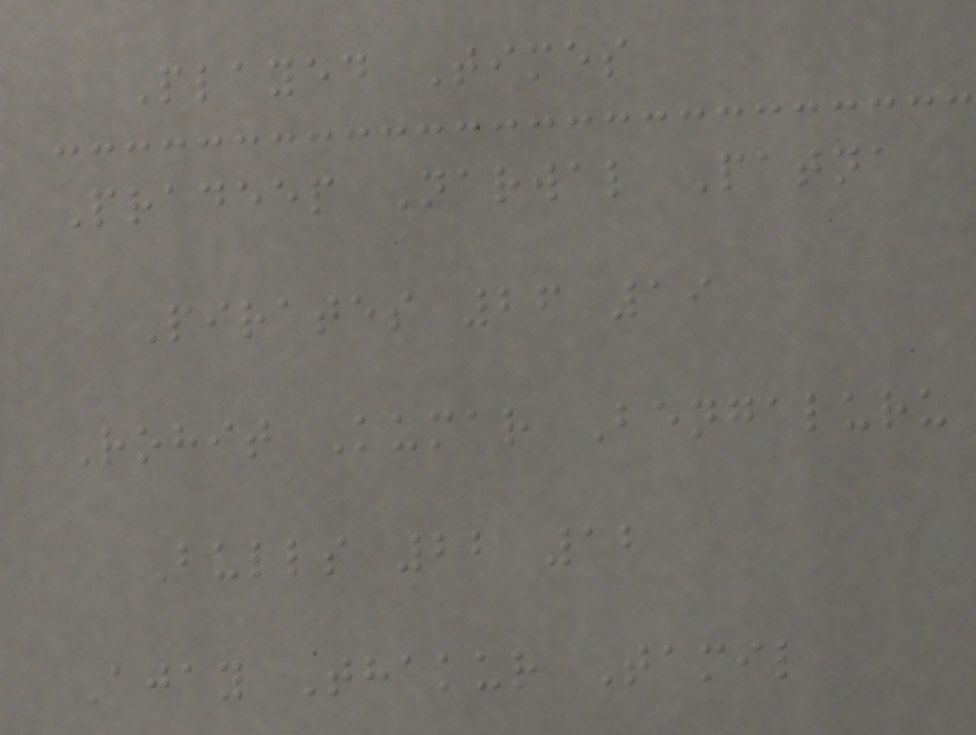Played Times
Pradeep Narwal Patna
Pirates 26 19
Rohit Kumar Bengaluru
Bulls 22 12
Ajay Thakur Tamil
